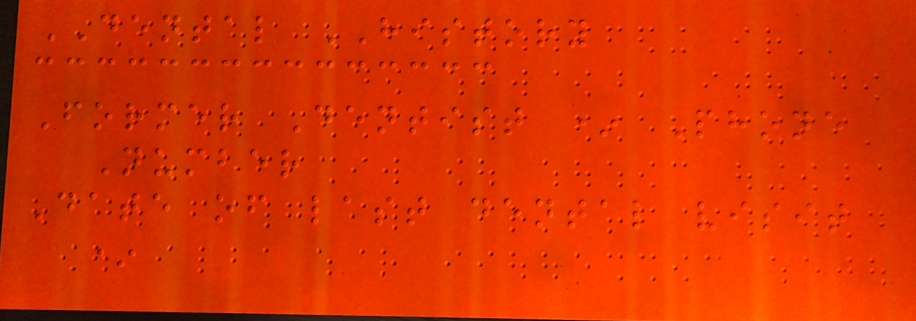DENTAL HISTORY
Former Dentist * Phone
Number
Date of last dental visit
*
